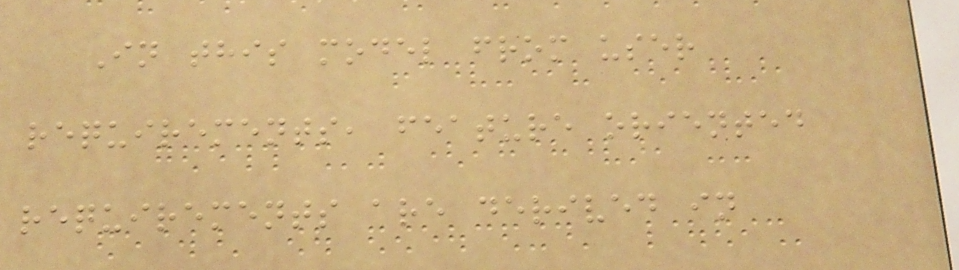In this model from user
requirements, feature oriented
requirements are derived in
